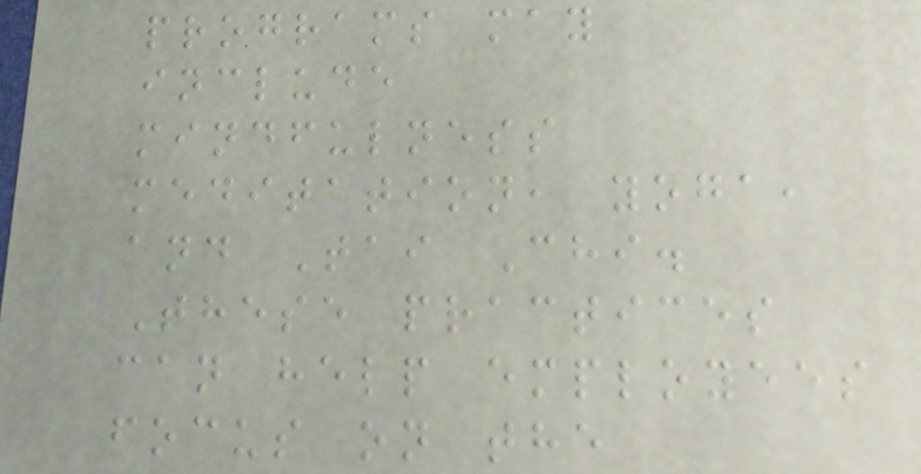programs may
include
mindfulness
meditation, yoga,
and Tai Chi.
These practices
can help employees
focus on the
